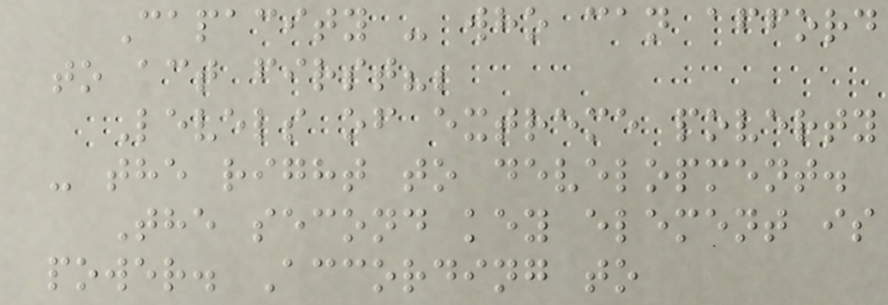Capacity - who can afford
to act first?;
Levels of extreme poverty
- the right to development.
The second key element is
power. According to
